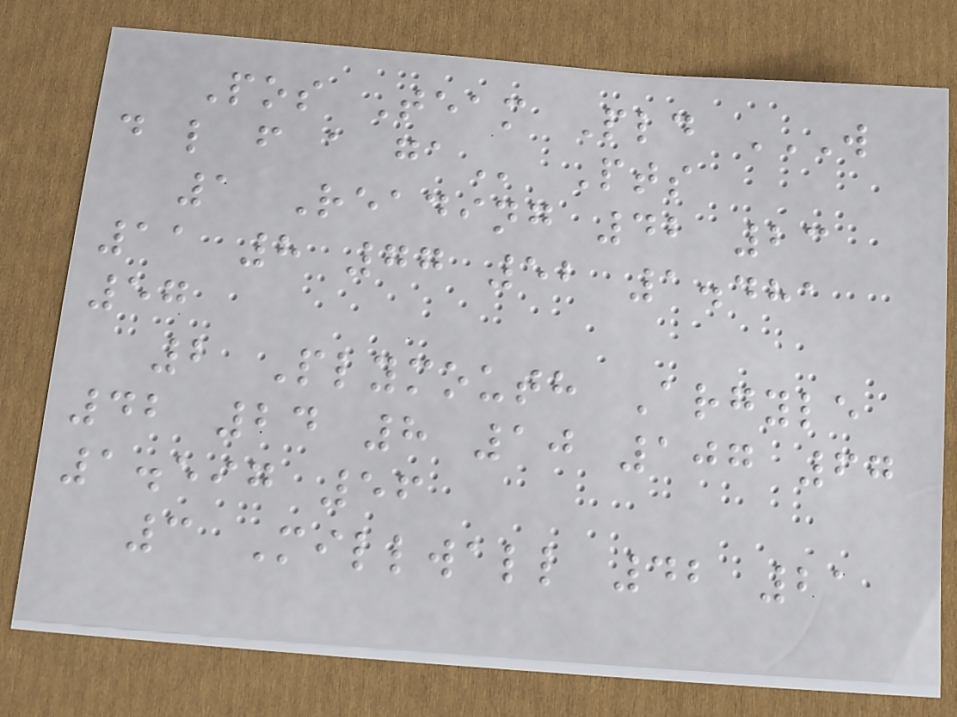Pos Team Pld W
D L F A GA Pts
1 Reading 42 23
11 8 77 52 1.481
57
2 Plymouth Argyle
42 24 8 10 107 67
1.597 56
3 Millwall 42 21
